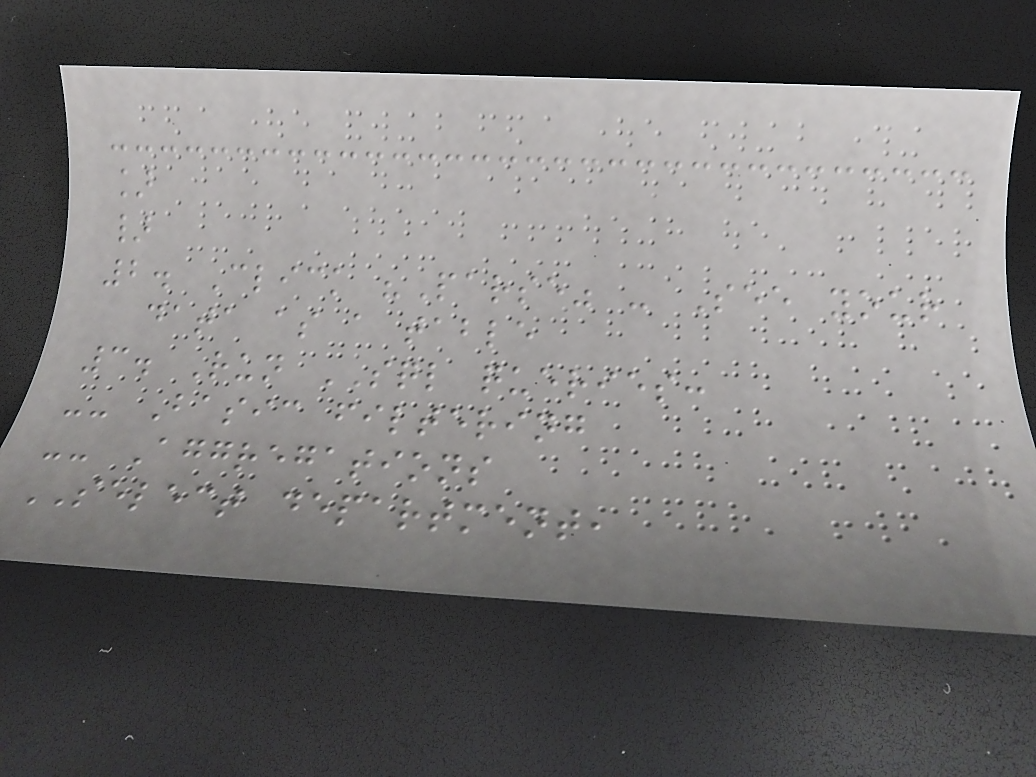]
}
2. Click "Parse" - See your
data as a table
3. Run SQL queries:
-- Basic filtering
-- Aggregations
SELECT department,
